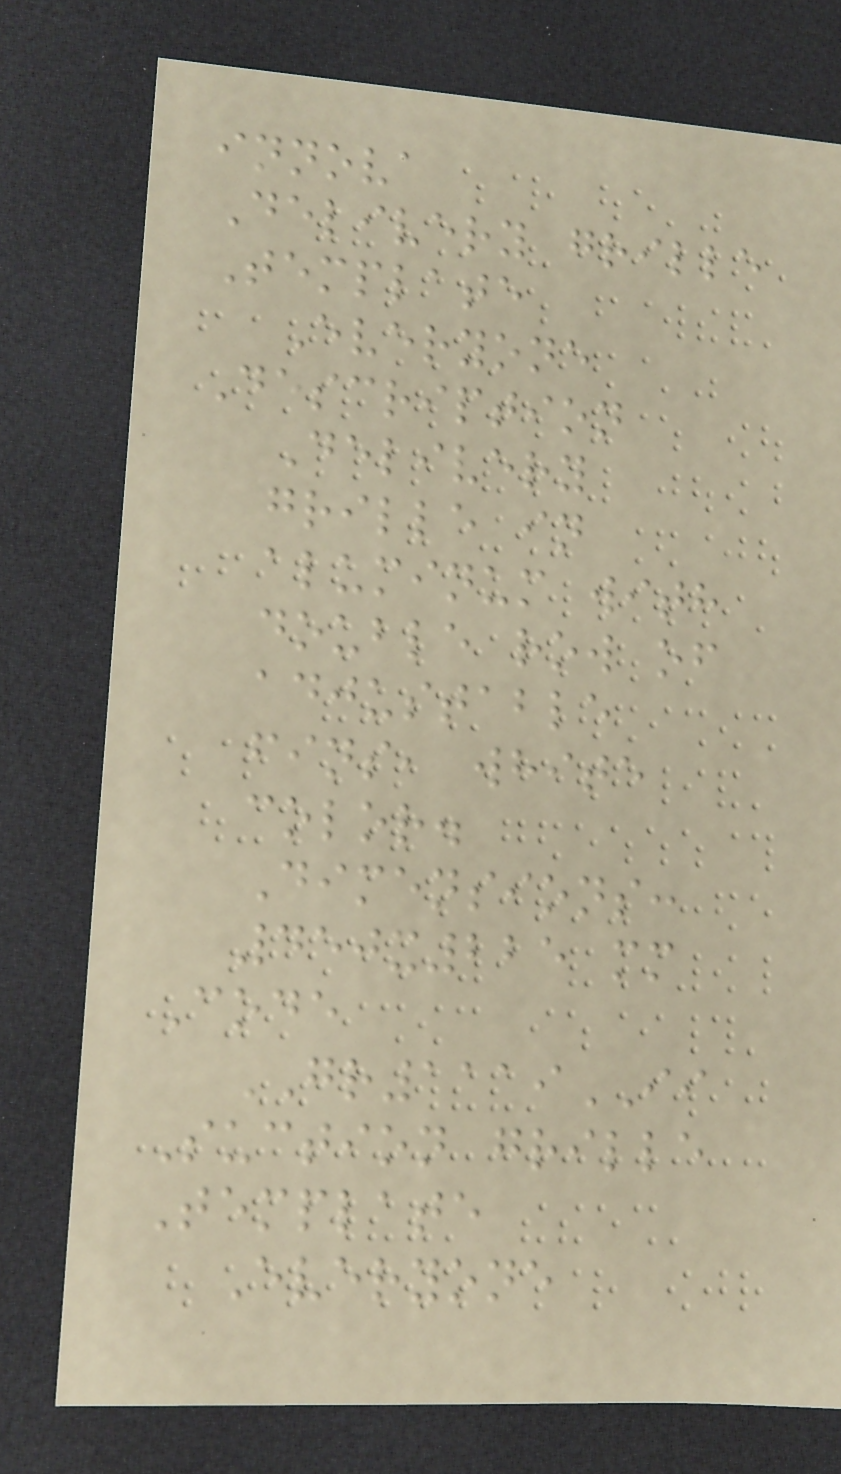innova
Delivery grille
Template
Everyone
Description
Delivery
grille in
aluminum with
double row of
adjustable
fins, white
color.
Dimensions:
450x225 mm
Code
GR1119II
Suction grille
Template
Everyone
